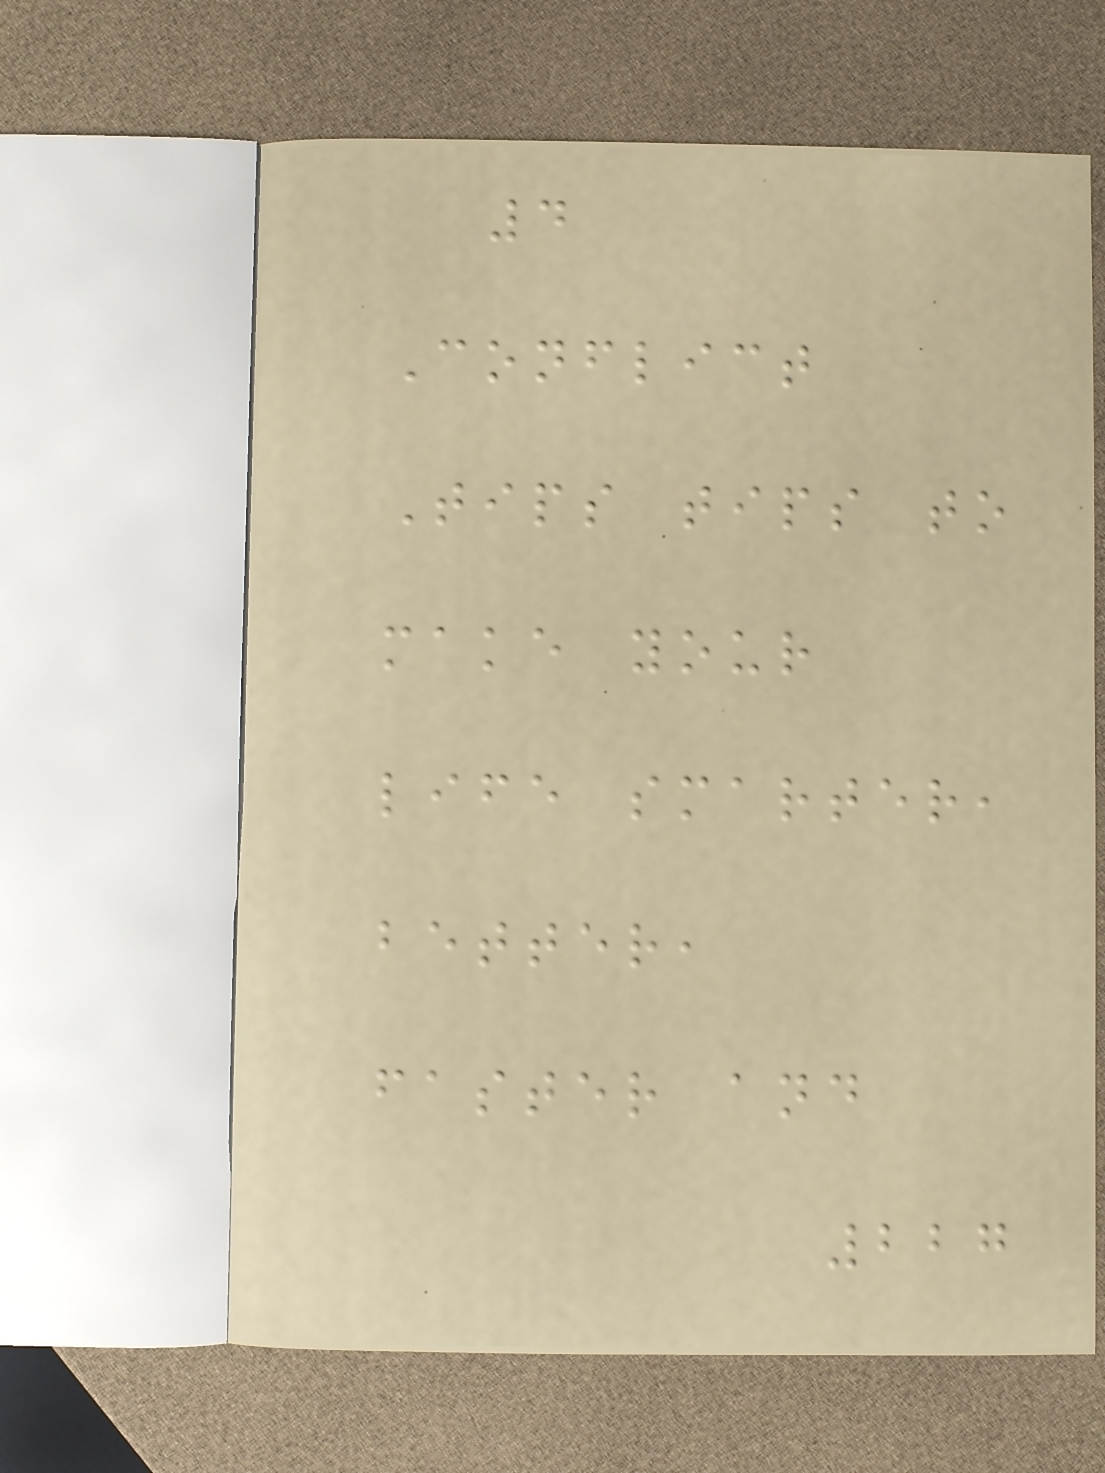4
Conflict
Tips tips to
make your
life smarter,
better,
faster and
227
